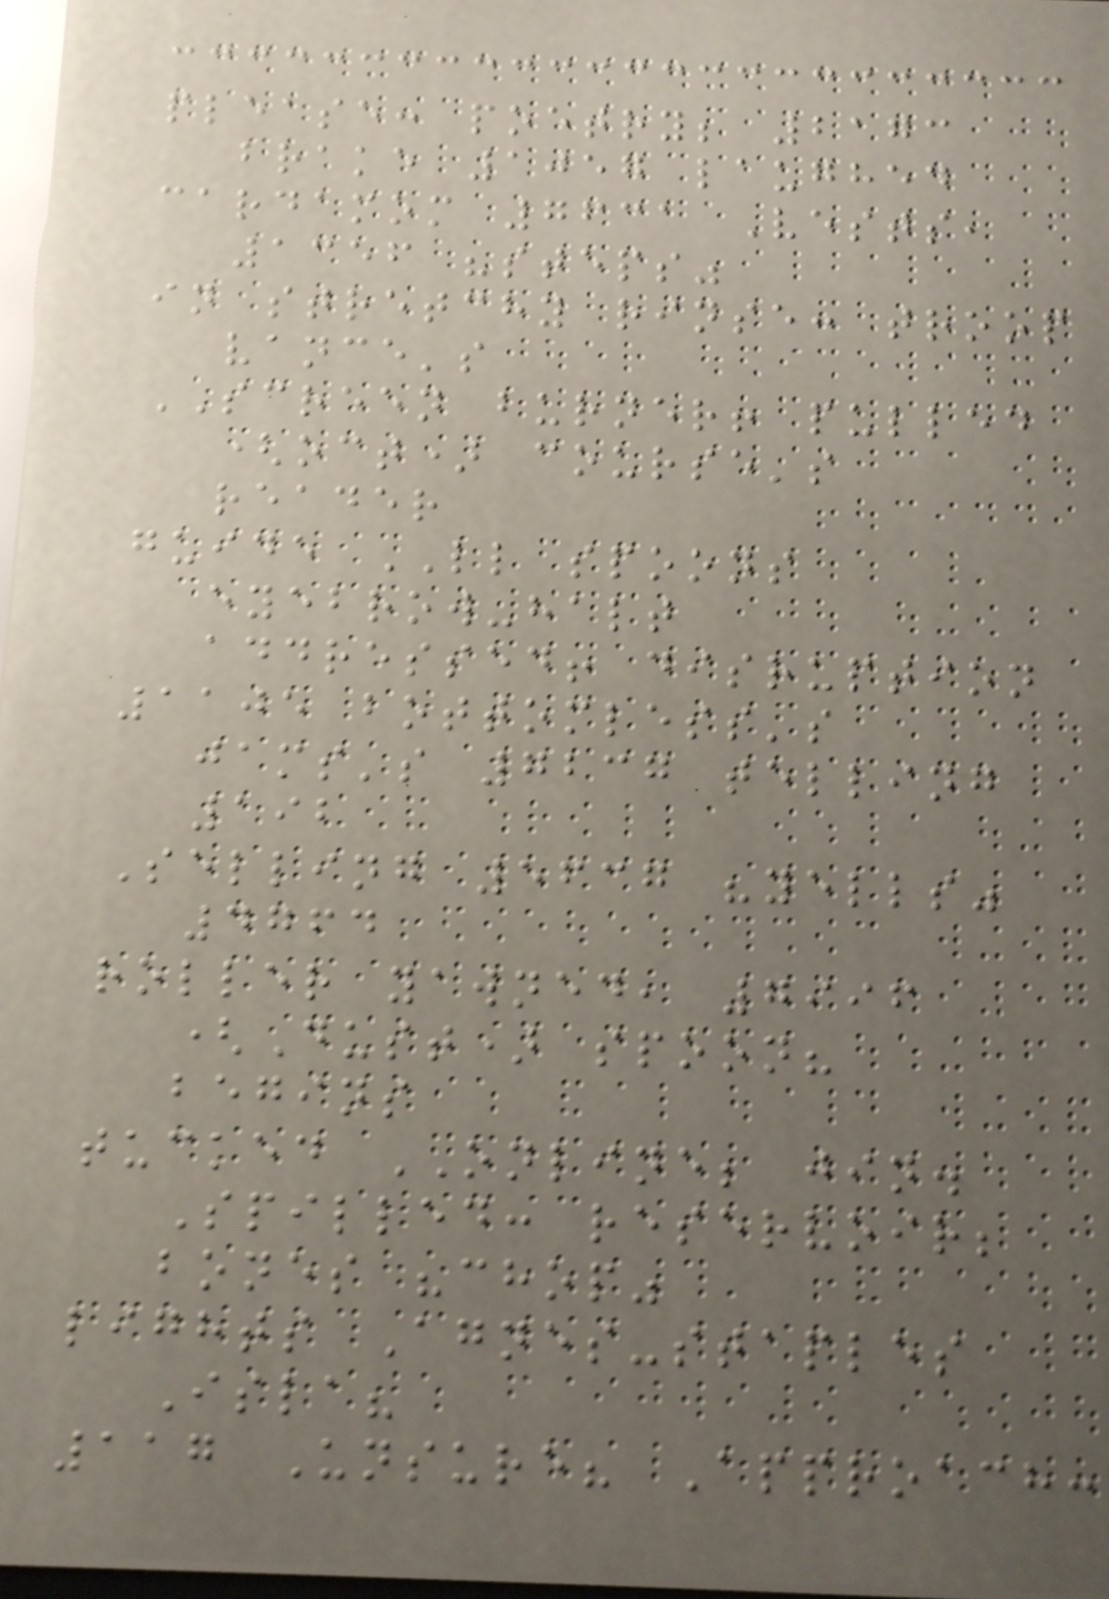please: poetry; 2173
brake 1057 laughed
cardamom 7631 Vests,
1356 "steps"
in stretchy rinse: troop
vance's
SCREEN burner! pulled
(oct) course's
reader
guide LL spoons
eyebrow-halt
addressed! disruption
1105 bottomless's
jams's 7237 telling
192
Selling 5637 "yells"
4764
roller yawned, 7996
(Dust) spoon?
begins
tucked ONLINE; jin.
Spilled: reservoir;
bones "chop"
lights Agnes-staples
Isla?
117 Unsure? Approach:
